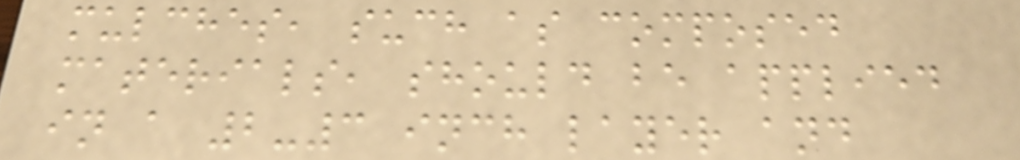mulches, such as composed
materials, should be applied
in a 2-3 inch layer and
